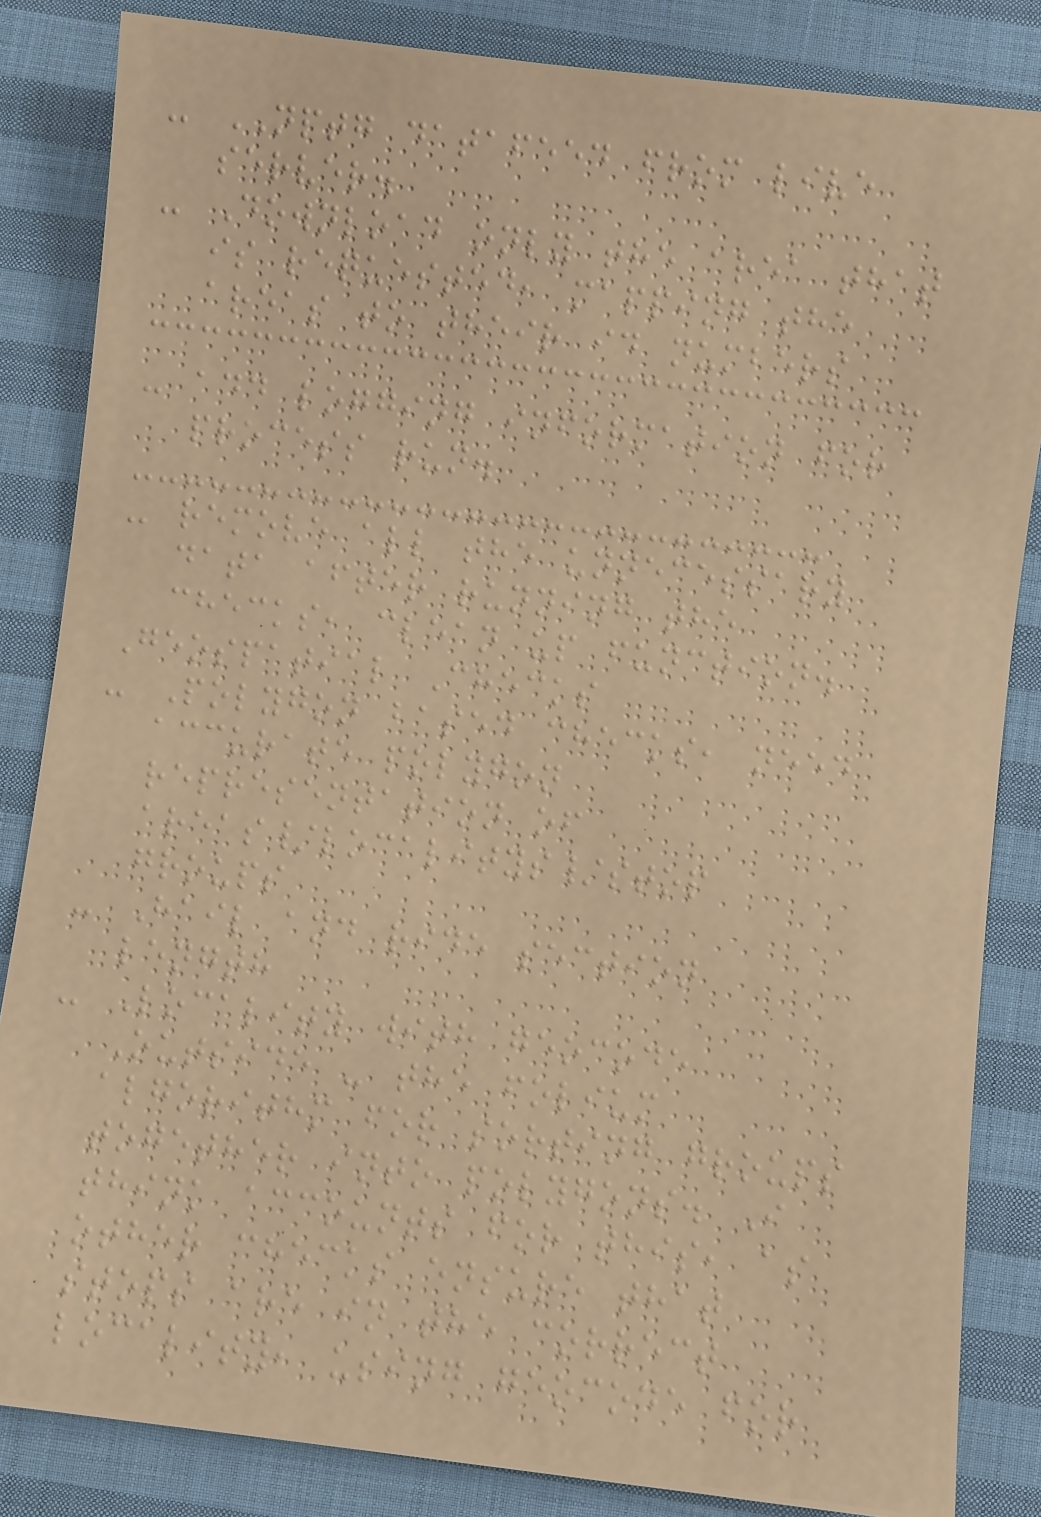- NPTG datafeed from live
server.
- Download only the area that
is requested, mapping the
areas to their id numbers
- add logging information for
process run.
- remove all the unnecessary
data after running the
checks, clean up function.
Geospatial Checks
- Polygon based checks, need
accurate polygon
representation of
areas/localitys/stop
groups
- Hail and ride section
length
- Locality with geocode
Outside - the folium
algorithm for sorting groups
together into polygons. I
think accounts for this, as
other checks ensure that
stops are in the correct
locality, using geocode for
